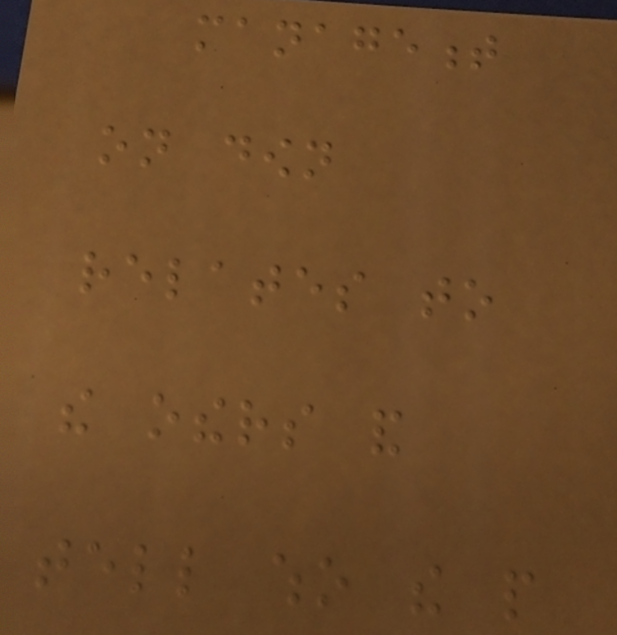management
on down
relates to
the others and
tell who the people
